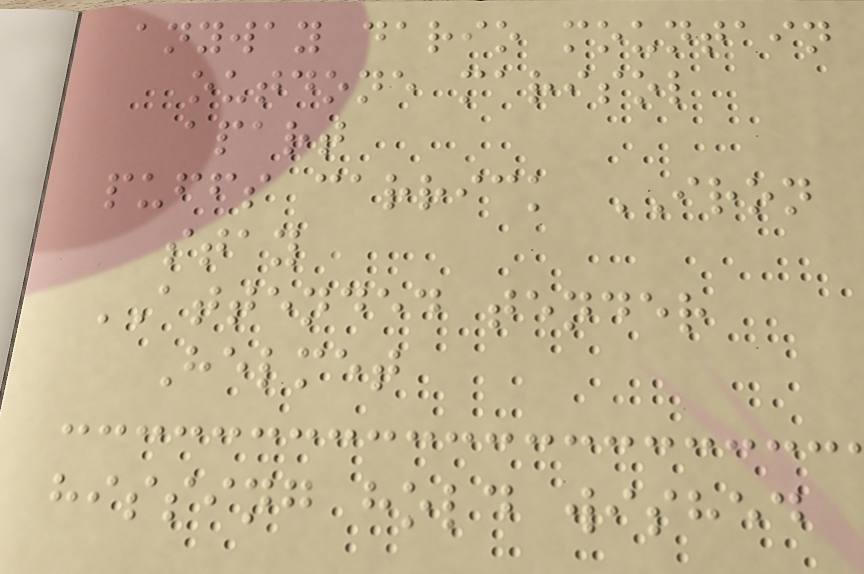anyway dario mountain
outdone marisol
apart
puffs carrick IRON
stay
ATTENDED tender
Helmet
hissing hold wished
